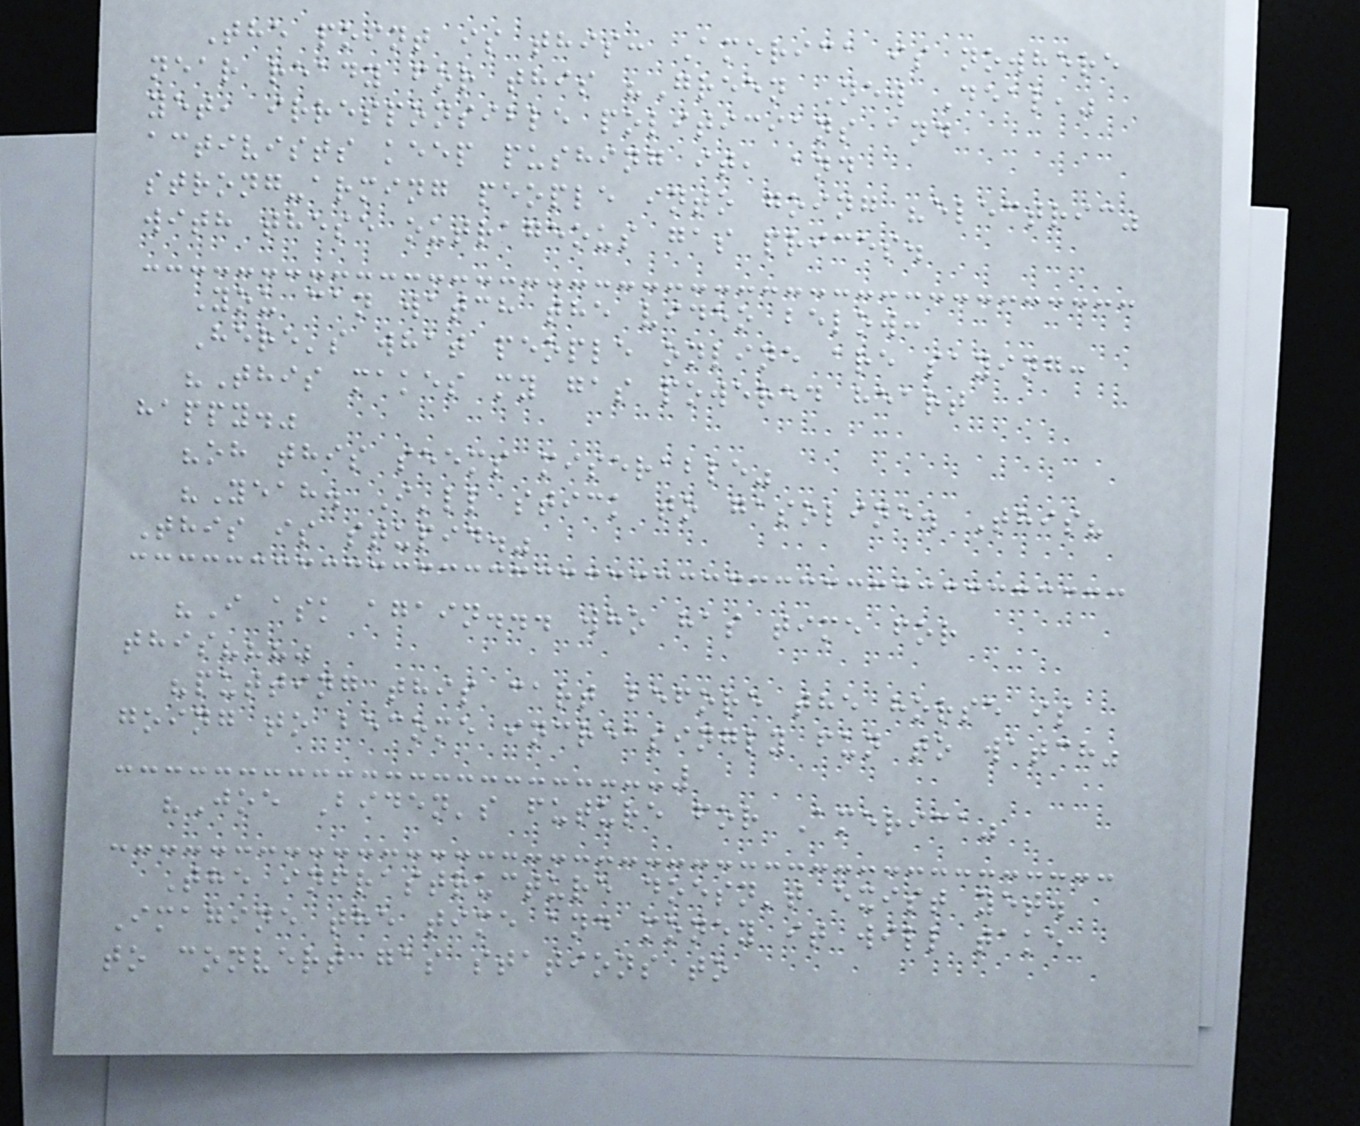The point is this: America is nowhere
near ready for this "Green New Deal,"
yet, irresponsible politicians and
activists keep pushing it, and
strong-arming people into going "electric"
with these outrageous gas prices.
You can watch the video below:
Here's what people online are saying:
"This makes my gas powered heart
happy."
"oh this seems miserable"
"Yeah. I'll stick to gasoline. This?
This is stupid."
"I ask again... who has time for
this???"
"putting this cart before the horse is
going to become increasingly fun to watch"
"Joe Biden's future for America"
The infrastructure doesn't exist yet.
Imagine the time and money it will take
to convert gas stations to
